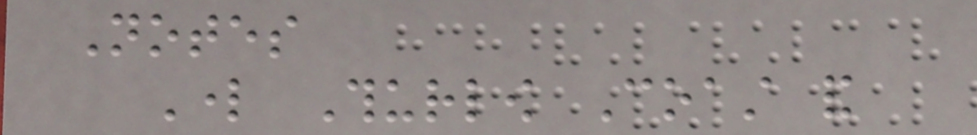Notes
Lord Thurlow Coast and
